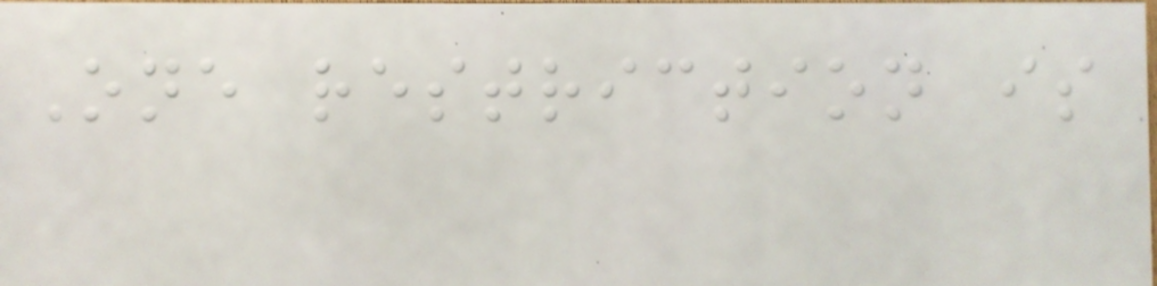One restriction is
